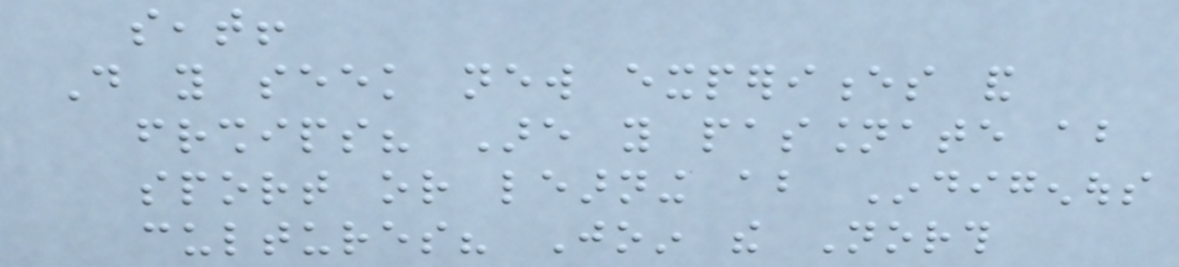seat!
Do you seek new experiences and
friendships? Are you passionate about
sport or learning about Indigenous
cultures? Join the North
